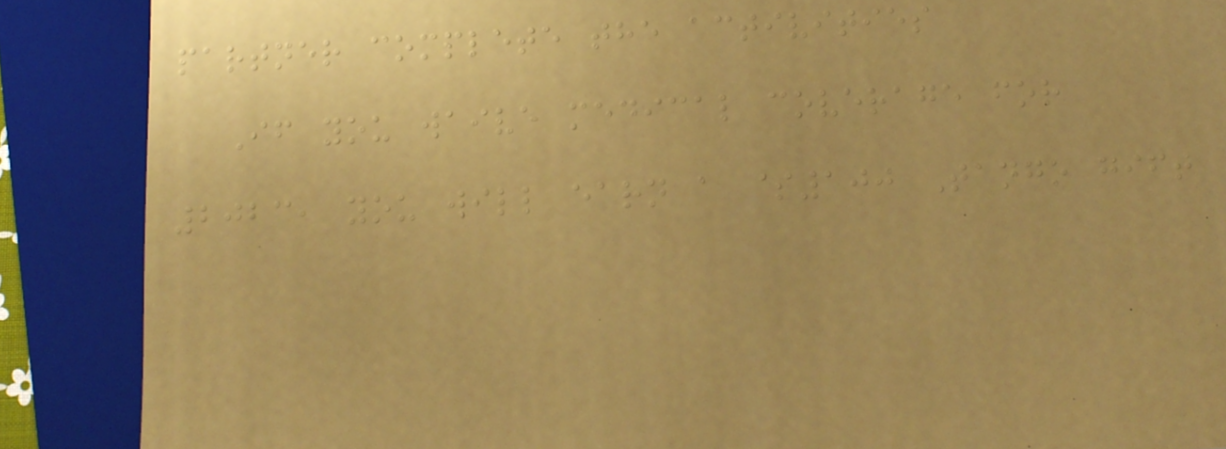partner complete the activities
If you waive medical coverage for
2023, you will earn a $100 Tango gift
